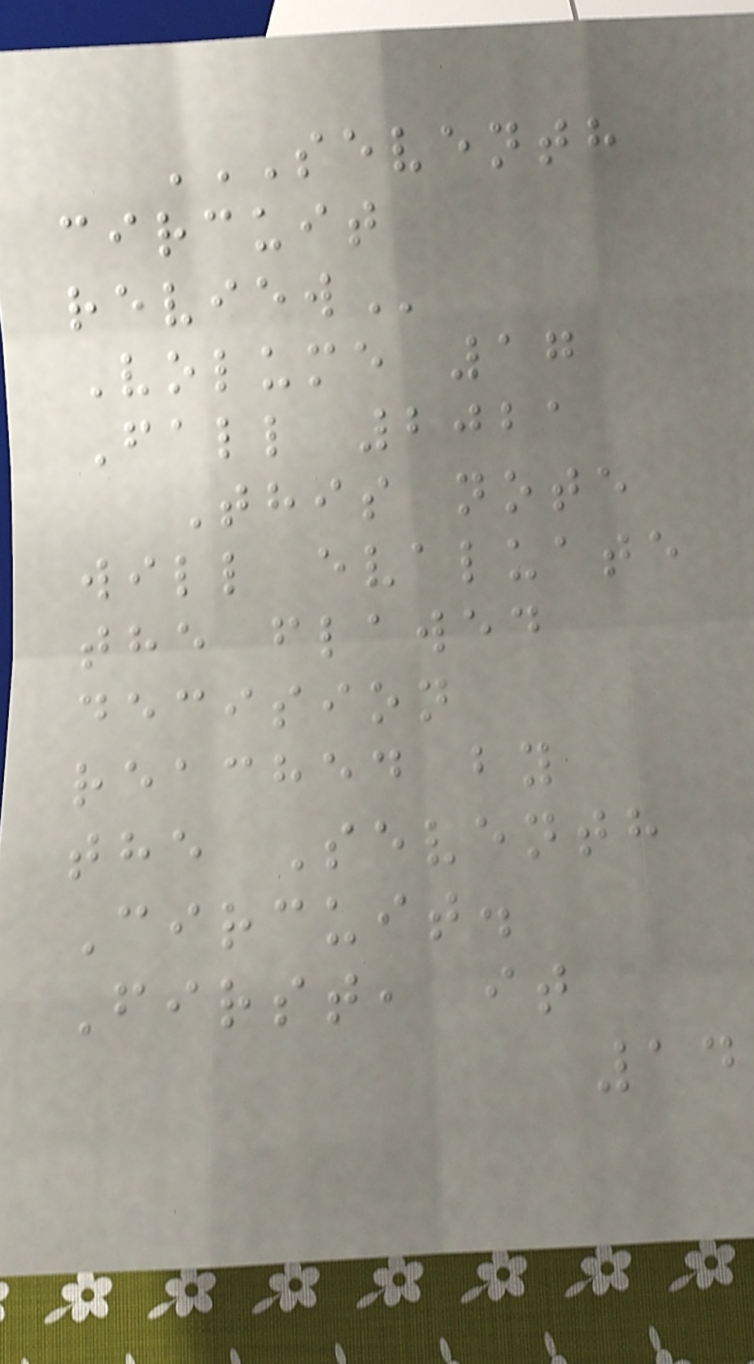SEVENTH
CIRCUIT
REVIEW
Volume 17
Fall 2021
This note
will evaluate
the flawed
decision
reached by
the Seventh
Circuit.
First, it
14
